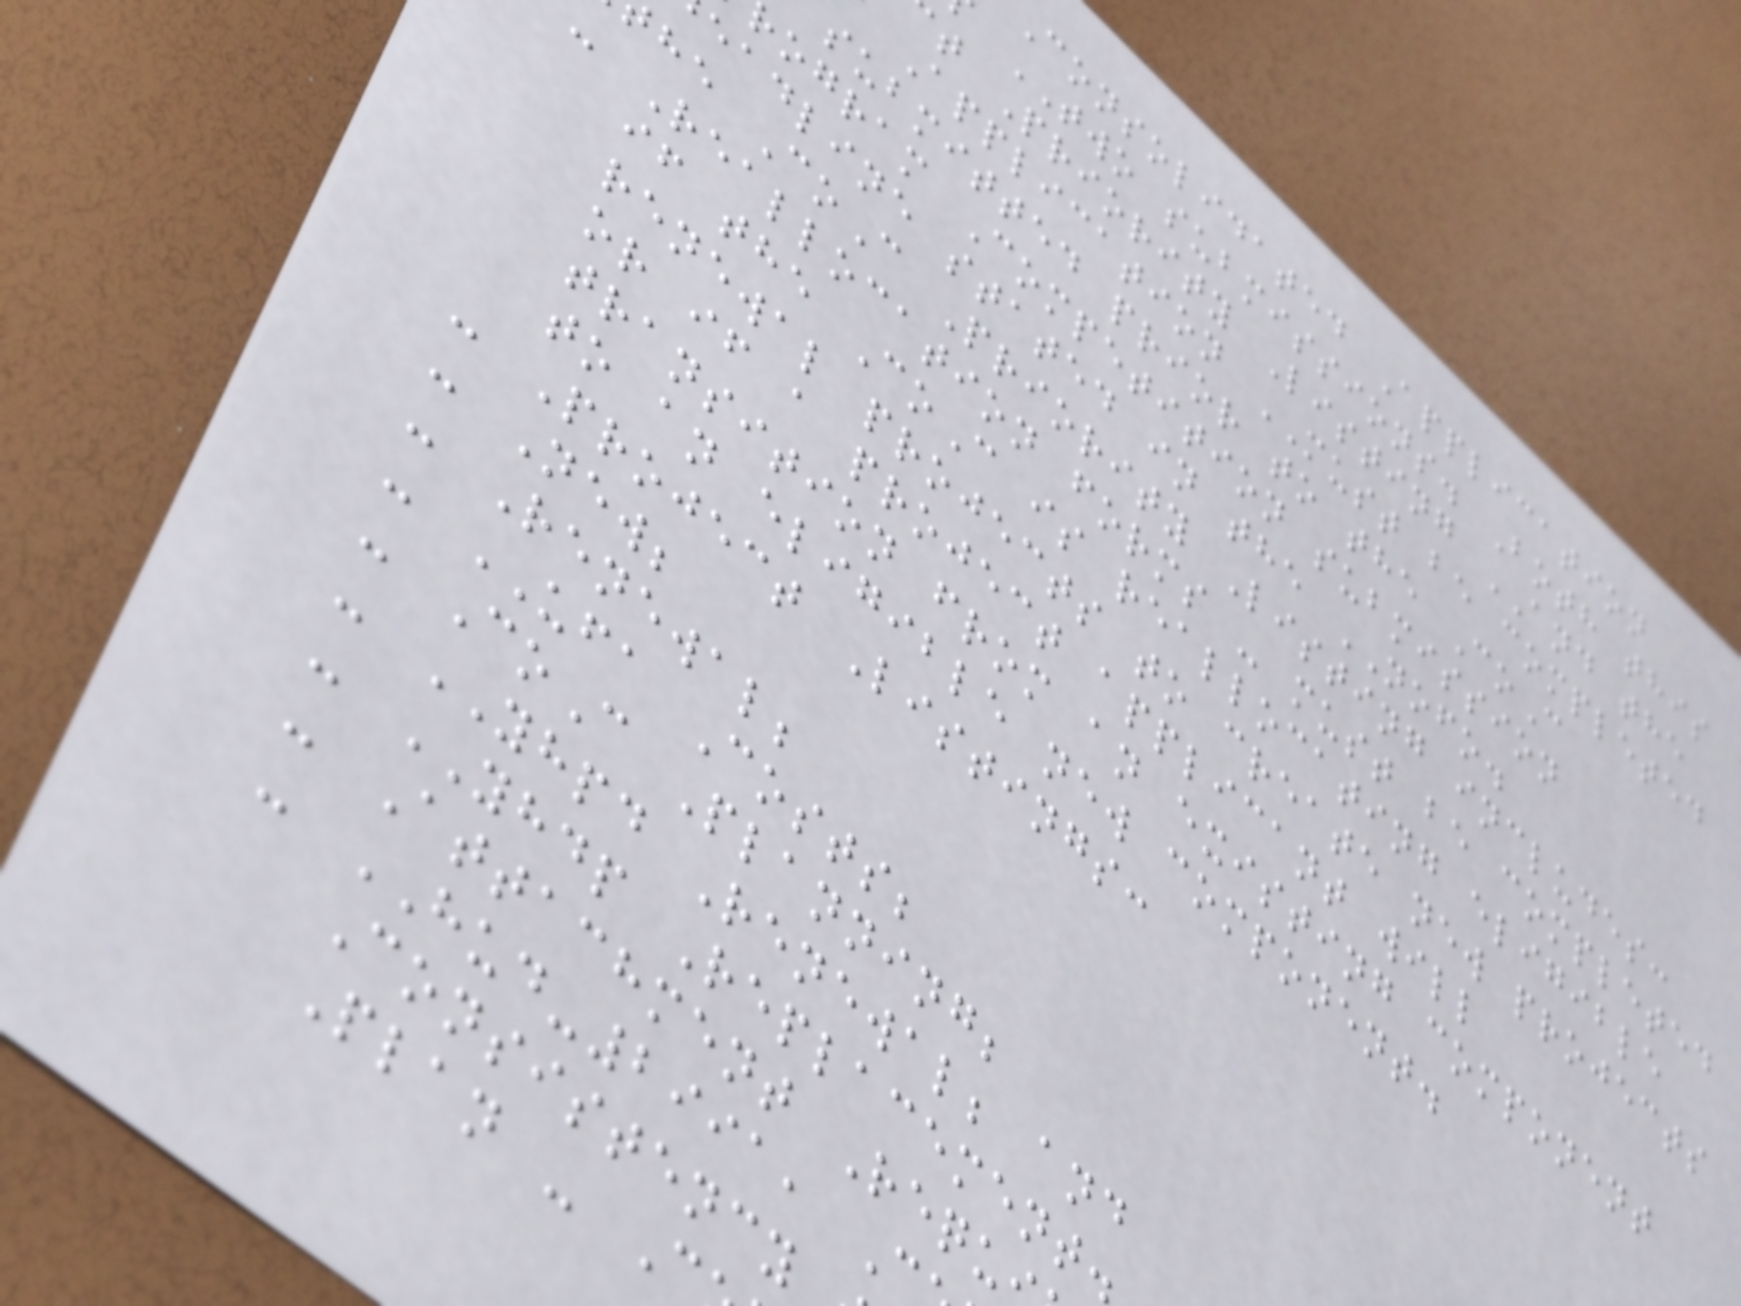Consolidated Application
TWO submissions. Both this
t Priority Listing AND the
Application MUST be completed
submitted prior to the CoC
ogram Competition submission
eadline stated in the NOFO.
he CoC Priority Listing includes:
- Reallocation forms - must be completed
if the CoC is reallocating eligible
renewal projects to create new projects
or if a project applicant will
transition from an existing component
to an eligible new component.
- Project Listings:
- New;
- Renewal;
- UFA Costs;
- CoC Planning;
- YHPD Renewal; and
- YHDP Replacement.
- Attachment Requ
- HUD-2991, C
Consistency
Plan - C
